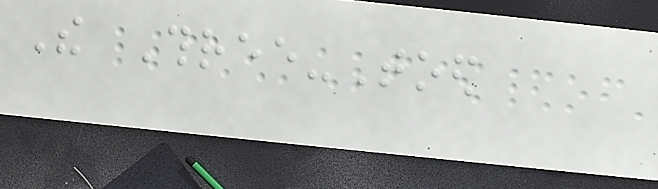The Three-Toed
